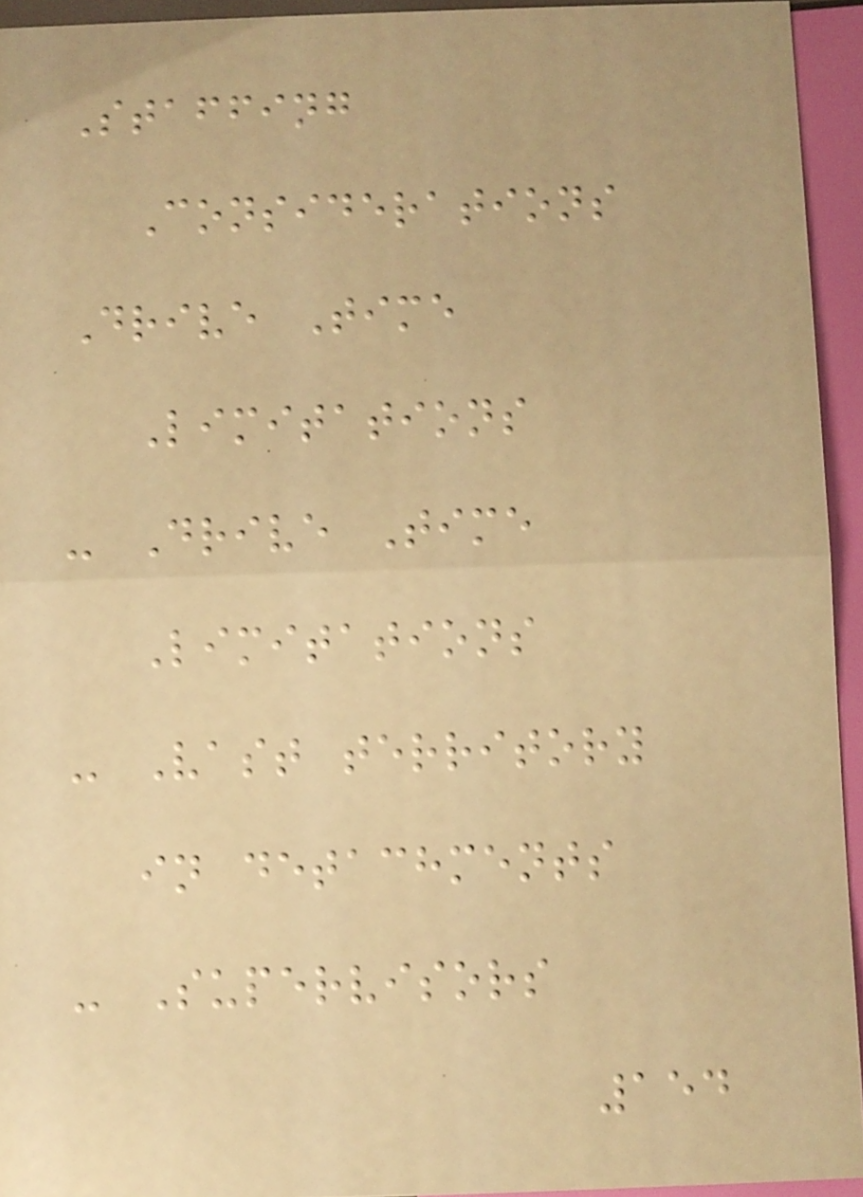Staffing
Considerations
Drive Time
Limitations
- Drive Time
Limitations
- Vast territory
in detachments
- Supervisors
154
